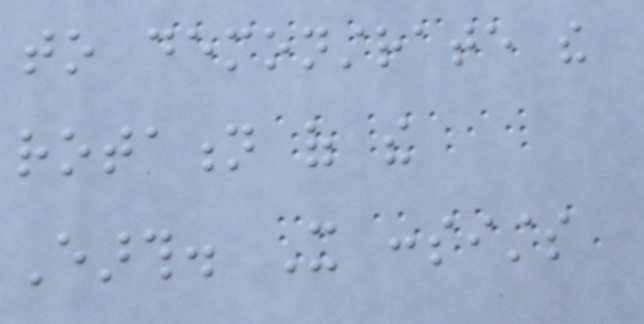to demonstrate the
rotation of the
Earth. It consists
